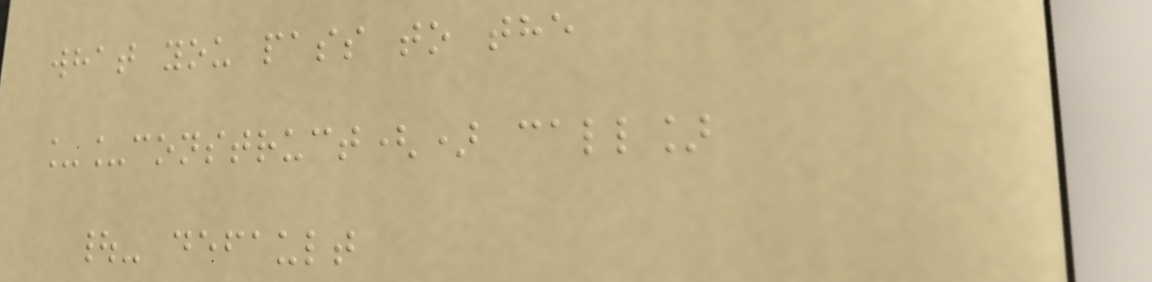what you pass to the
__construct() call]
|- default
